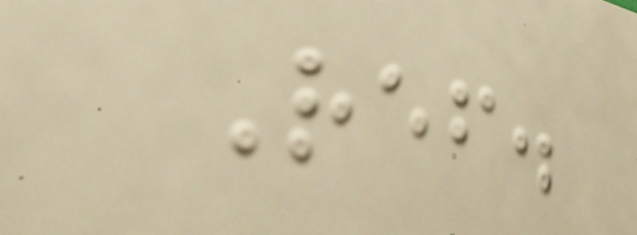Ref.
